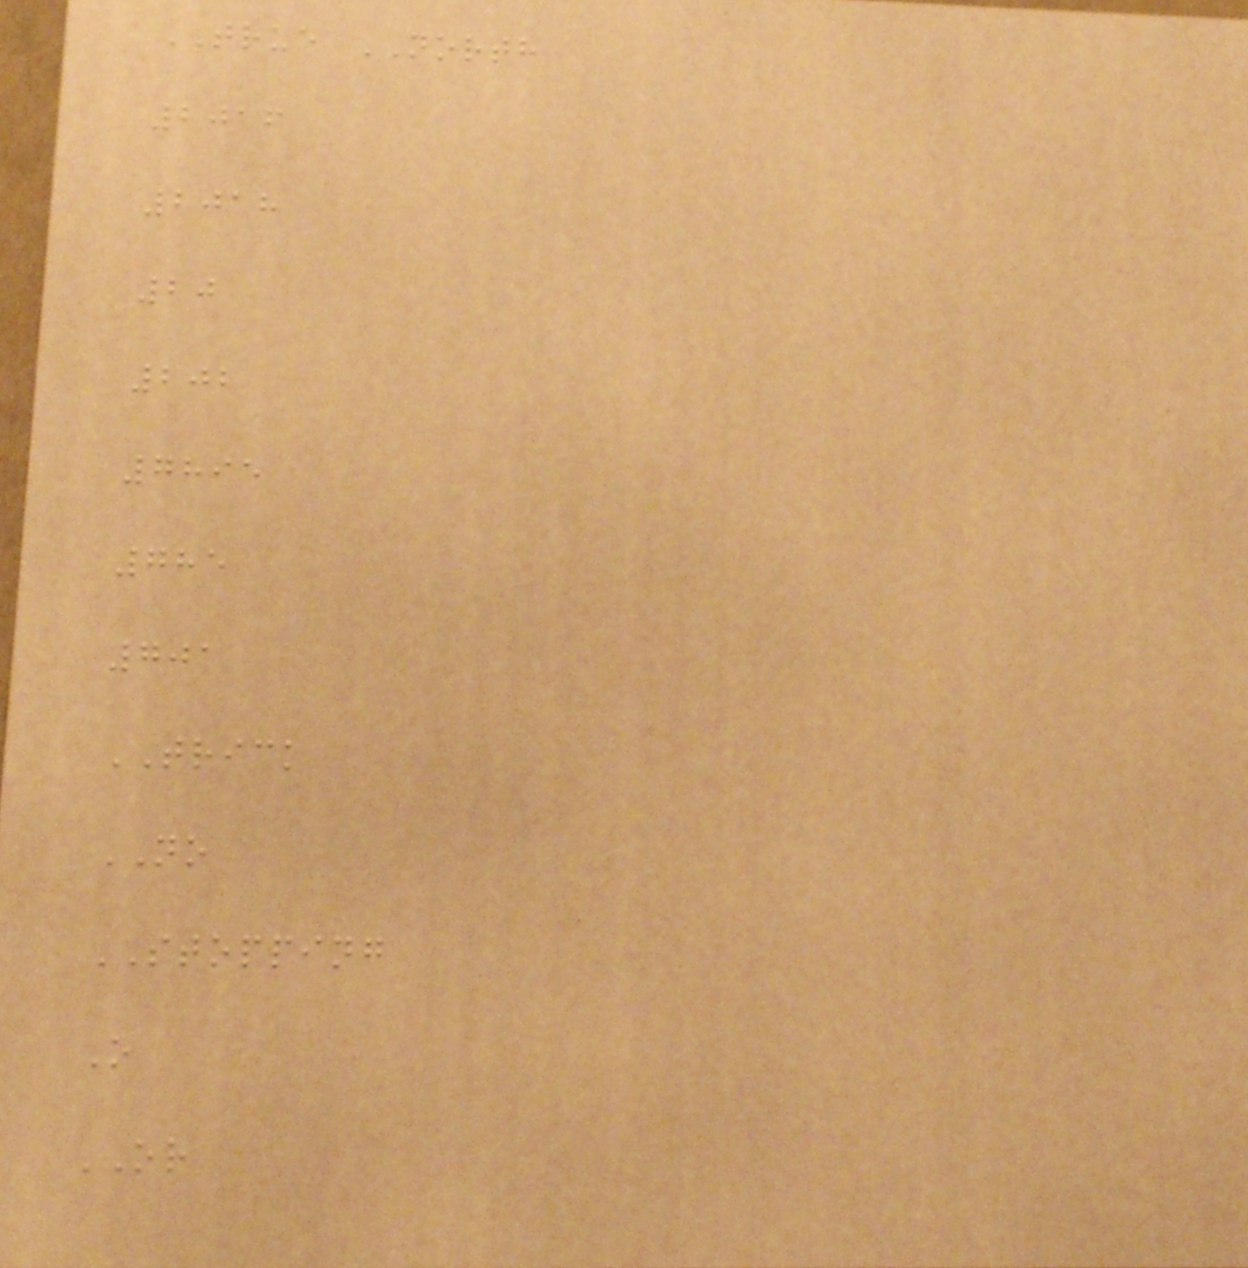TRUE NORTH
2016
2018
20
202
7895
785
701
TRICK
NO
STOPPING
O
OR
